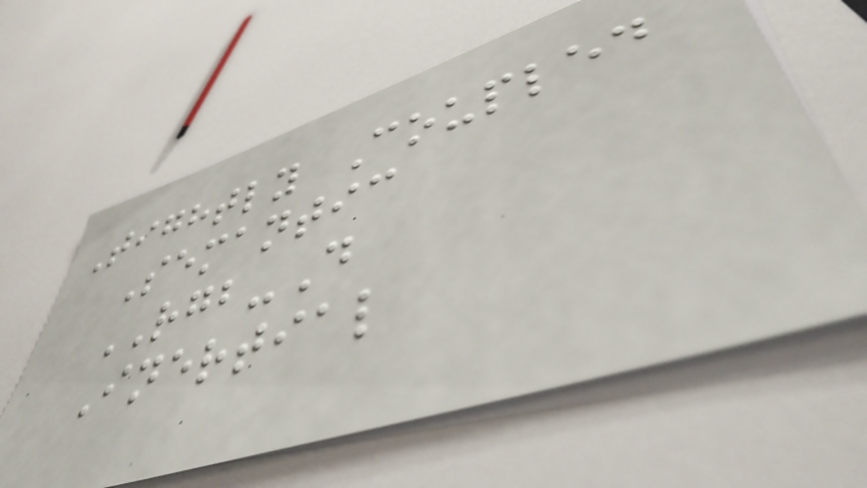Tightly Coupled
Semantic
RGB-D
Inertial
